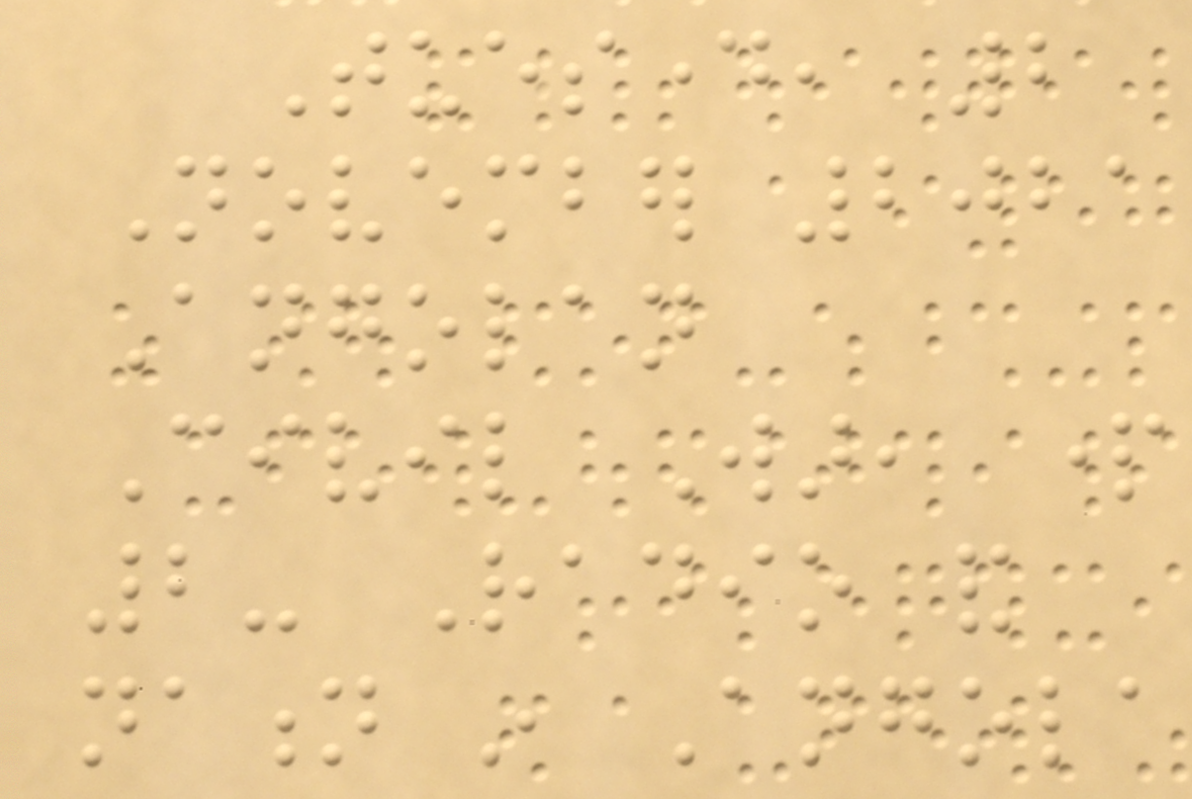Tuesday, 2
November 2021
Angolan
Civil War, part
2- Radio and
nation in Angola
